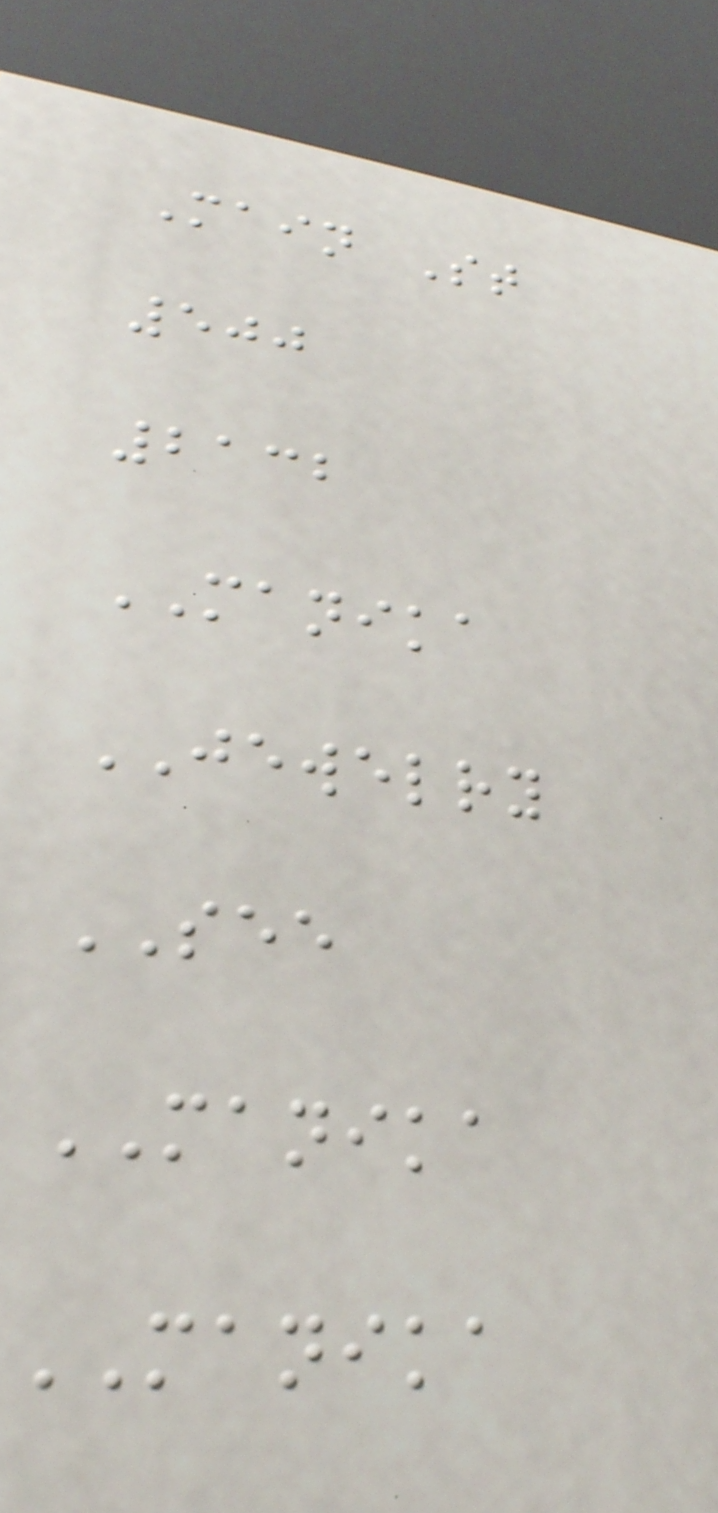Main St
500
2132
MANIKA
JEWELRY
SEE
MANIKA
MANIKA
